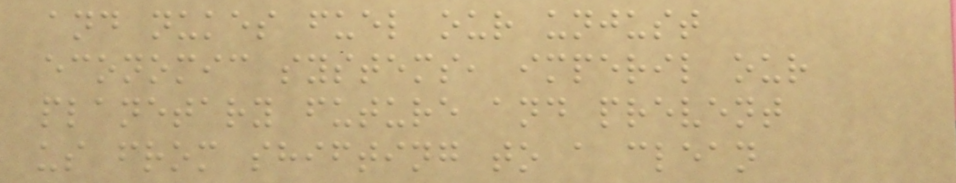and nukes fuel our unjust
economic systems, imperil our
planetary future and prevent
us from shifting to a clean
